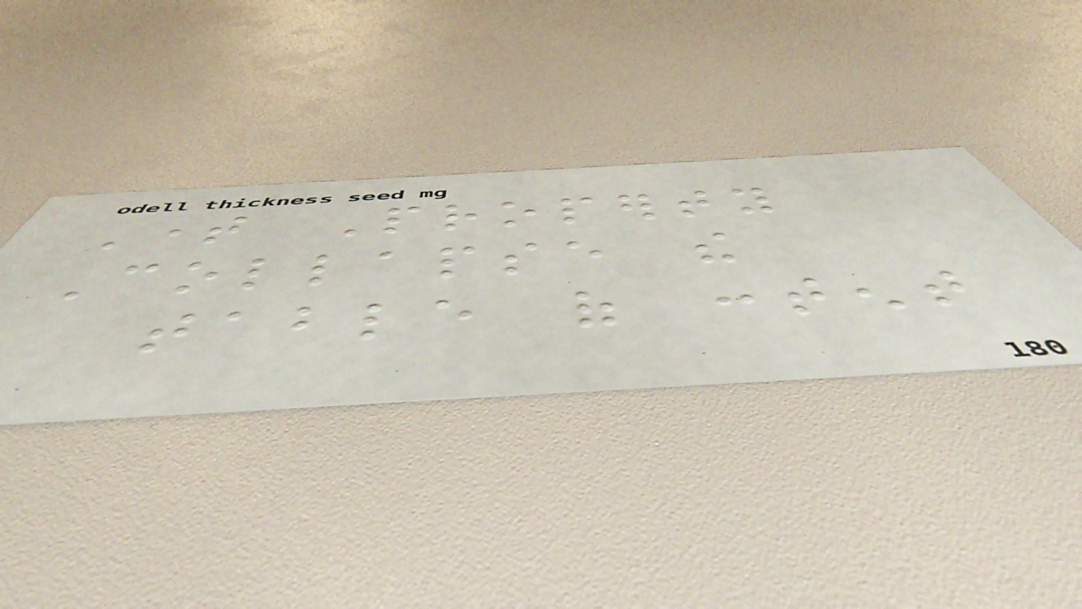Time Property
Collapse the
table of content
